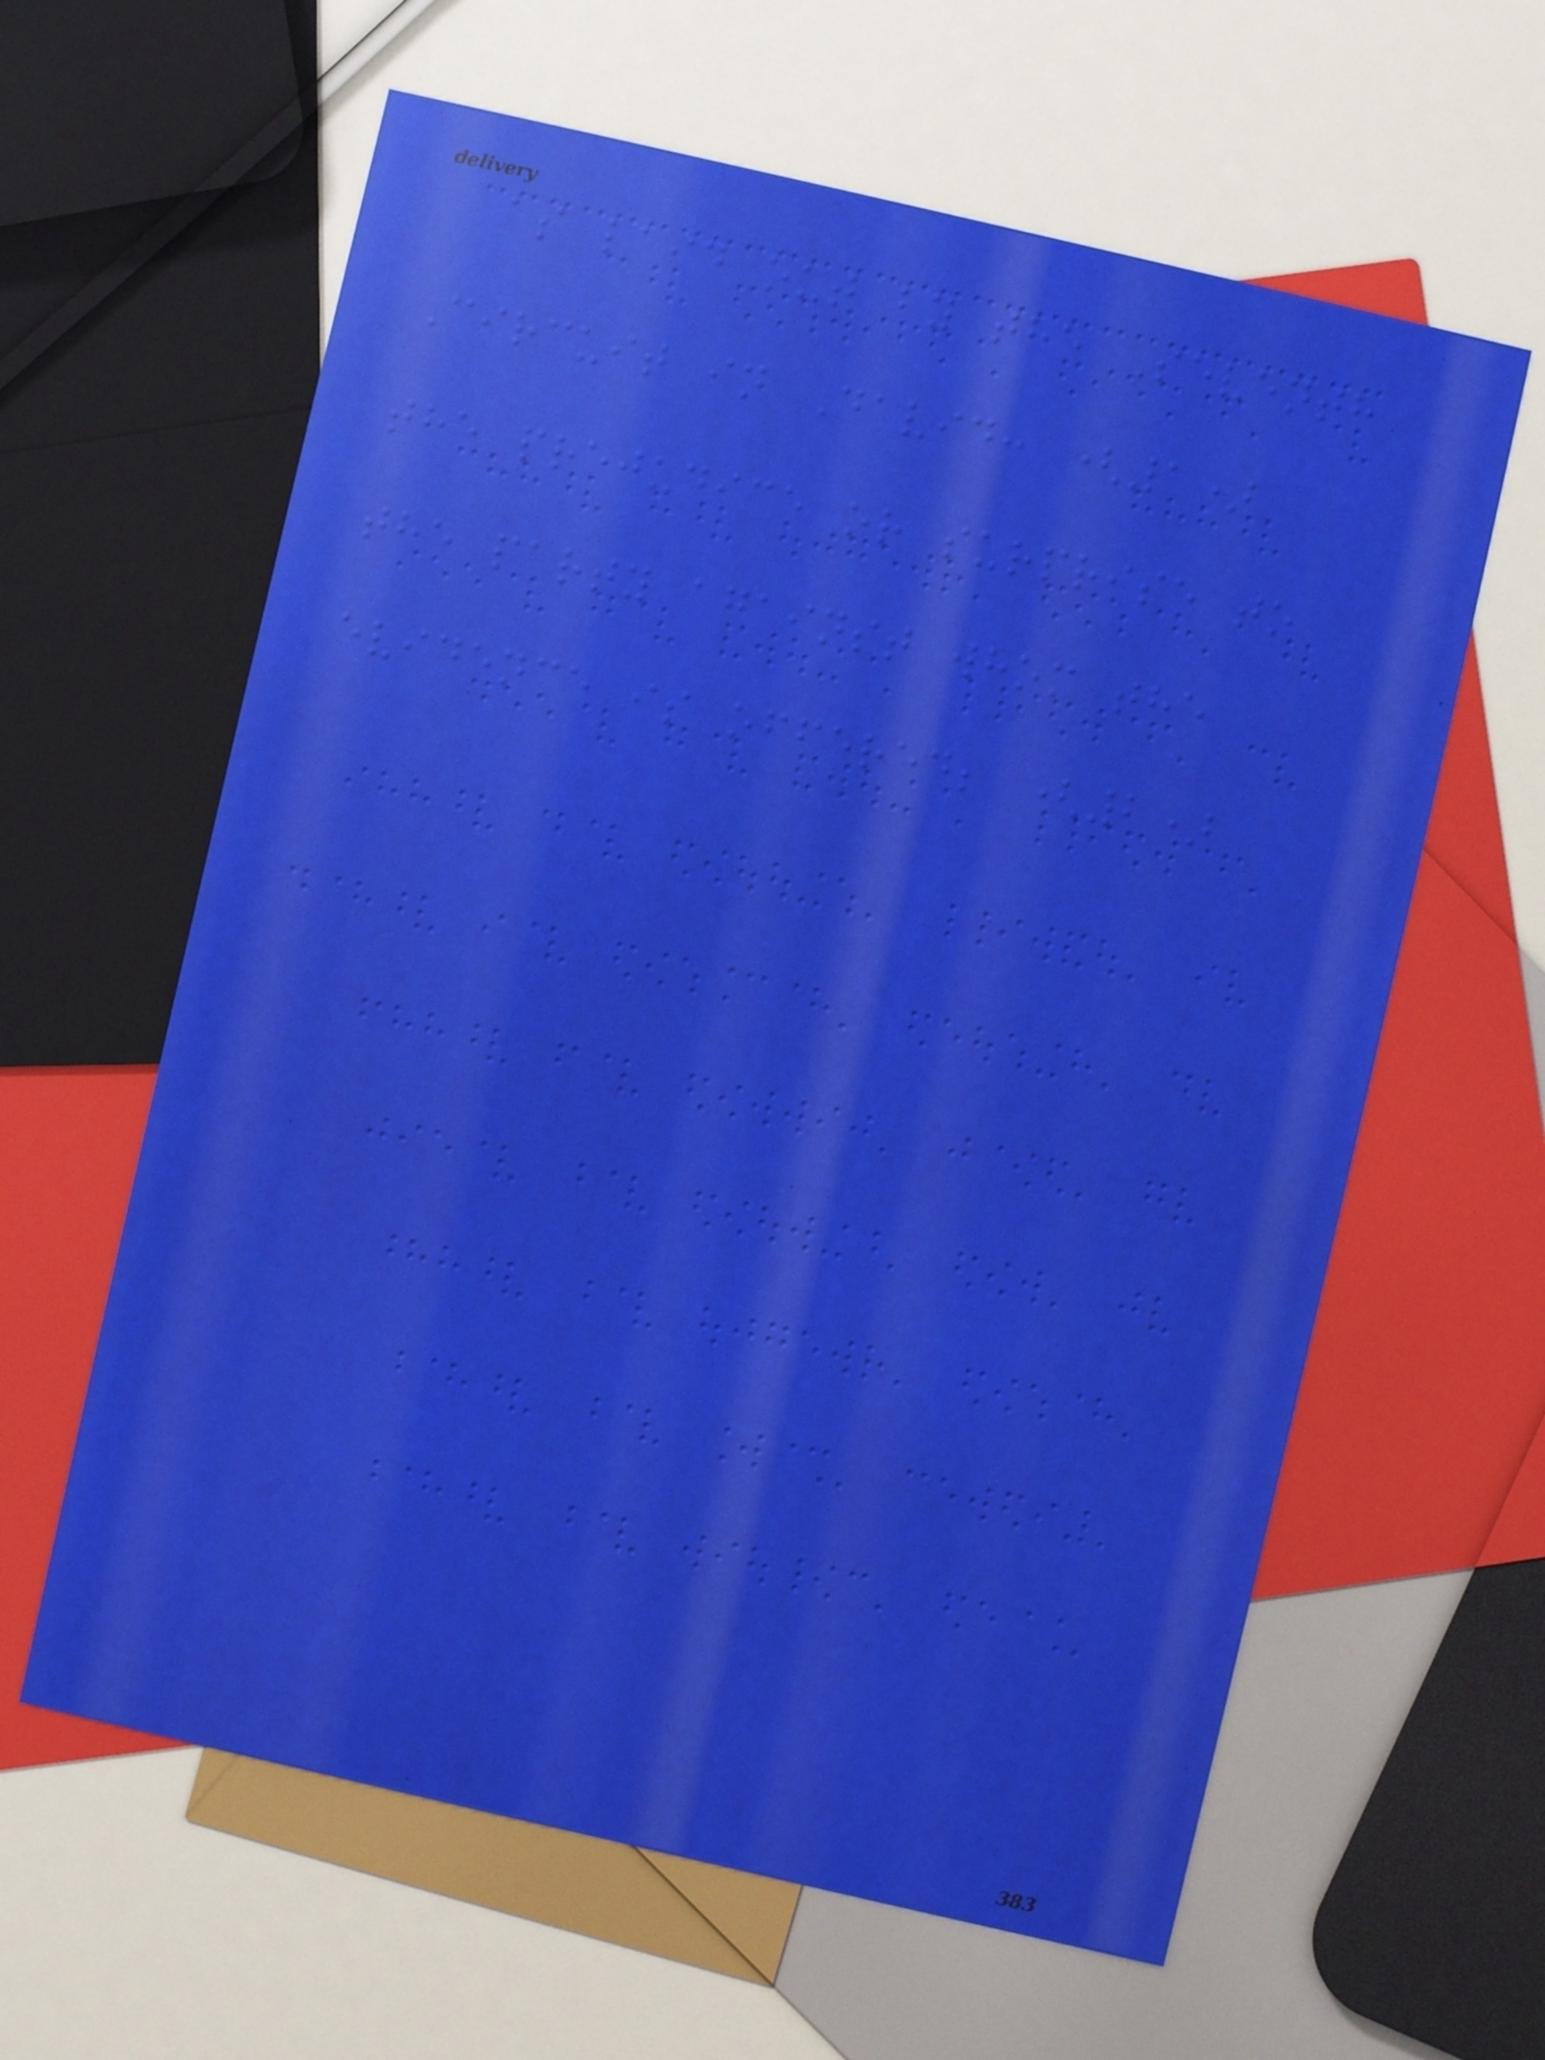as laid out by the Seventh
Circuit in David: (1)
the prejudice or surprise to
the party against whom the
evidence is offered; (2)
